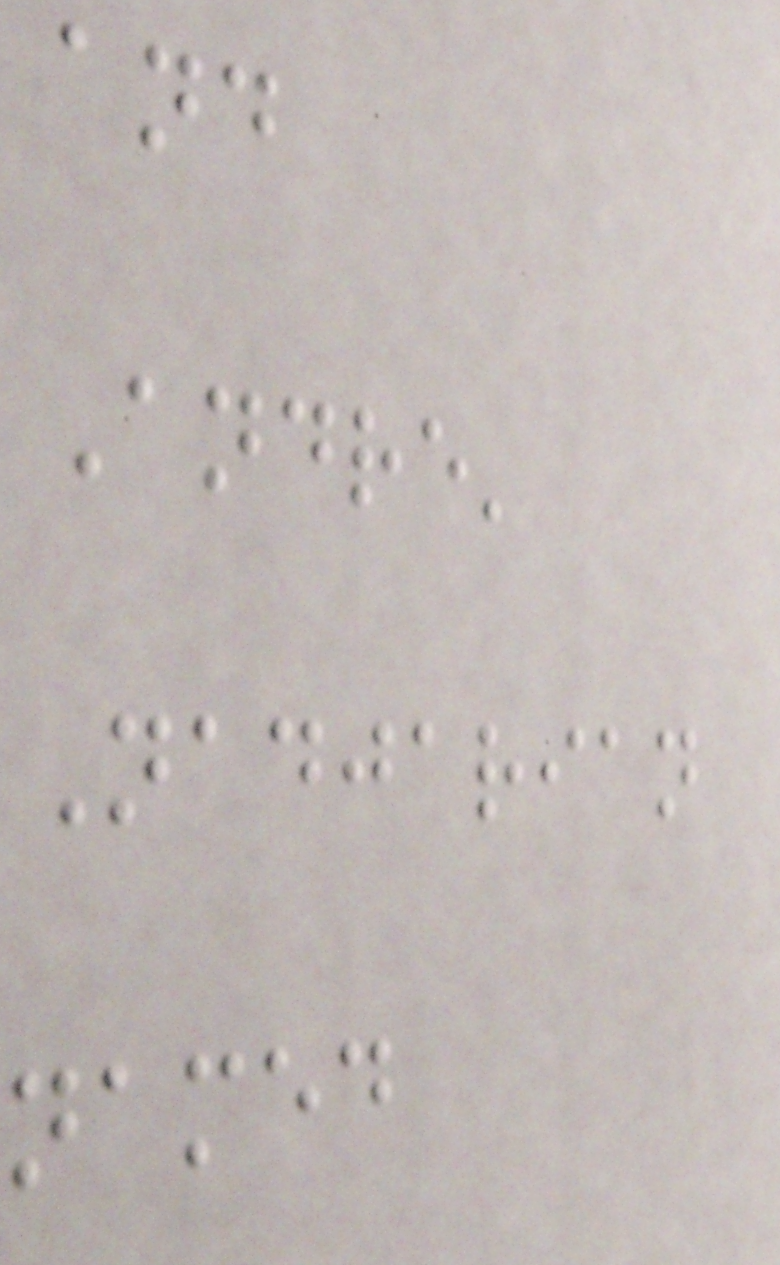and
Andre'
Nadjarian
named
